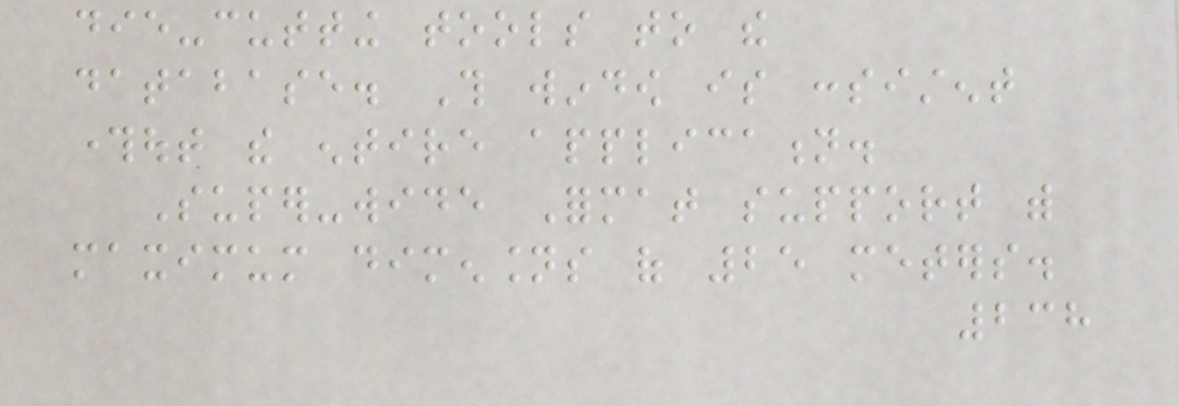die-cutting tools to the
database. This window is consistent
throughout the entire application.
Super-wide Format support with
maximum dimensions of 25 meters.
238
